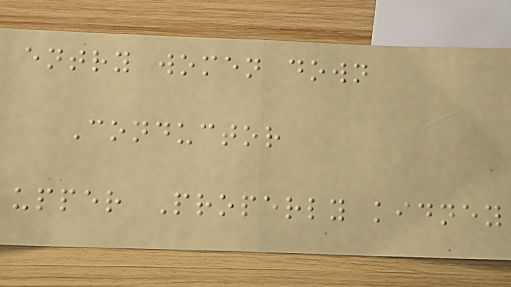entry women down
Conductor
upper Properly kidney
